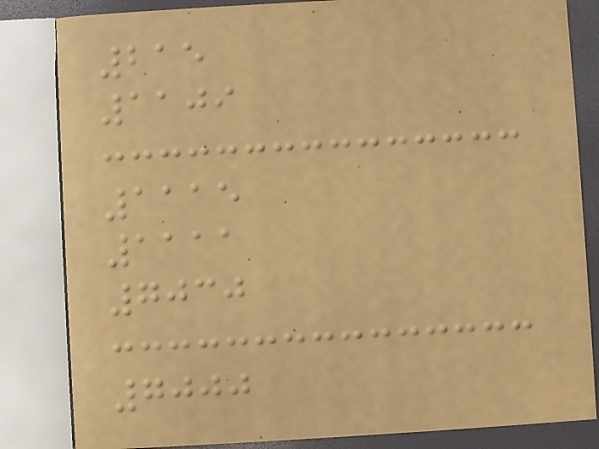215
1109
1115
1111
7030
7000
